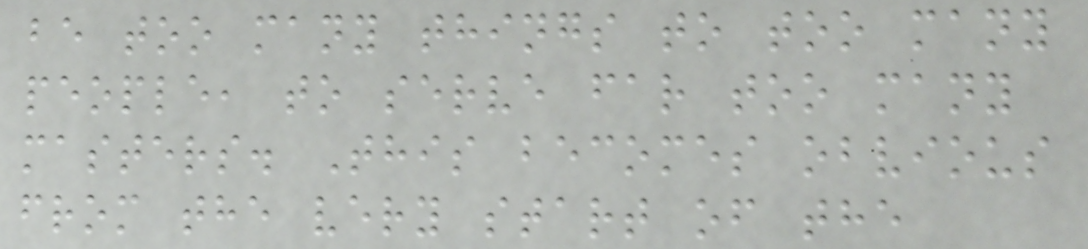be too many things to too many
people, to serve far too many
masters. This becomes obvious
from the very start of the
